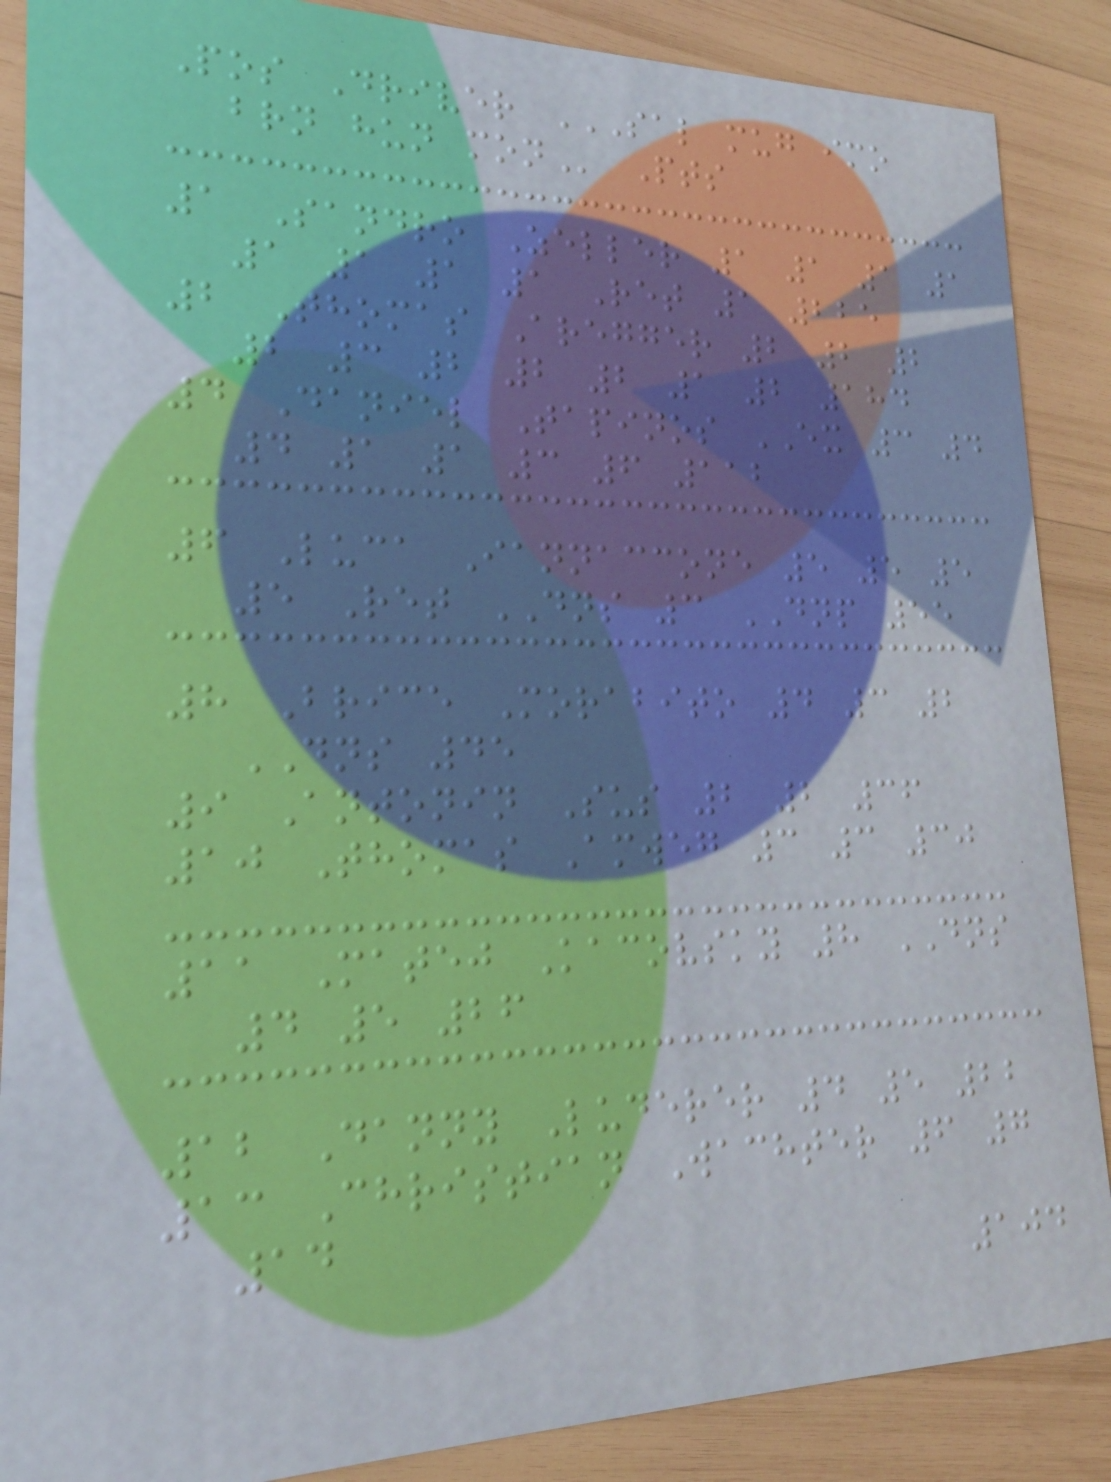Pos Driver SAL MUG IMO
BRN HUN MON Pts
1 Sandro Zeller 1 1 1 1
1 1 1 1 Ret 1 225
2 Thomas Aregger 2 2 2
2 3 2 2 2 1 2 184
4 Daniel Tapinos EX 3 4
4 1 1 3 6 112
6 Luca Iannaccone 5 5 5
5 Ret DNS 3 DNP 55
8 Brice Morabito 4 3 2
DNS 45
9 Antonin Sus 2 2 36
10 Thomas Amweg 3 3 30
11 Matej Kacovsky 8 DNS
4 5 26
12 Danny Luderer 4 5 22
13 Christian Wachter 6 7
14
104
